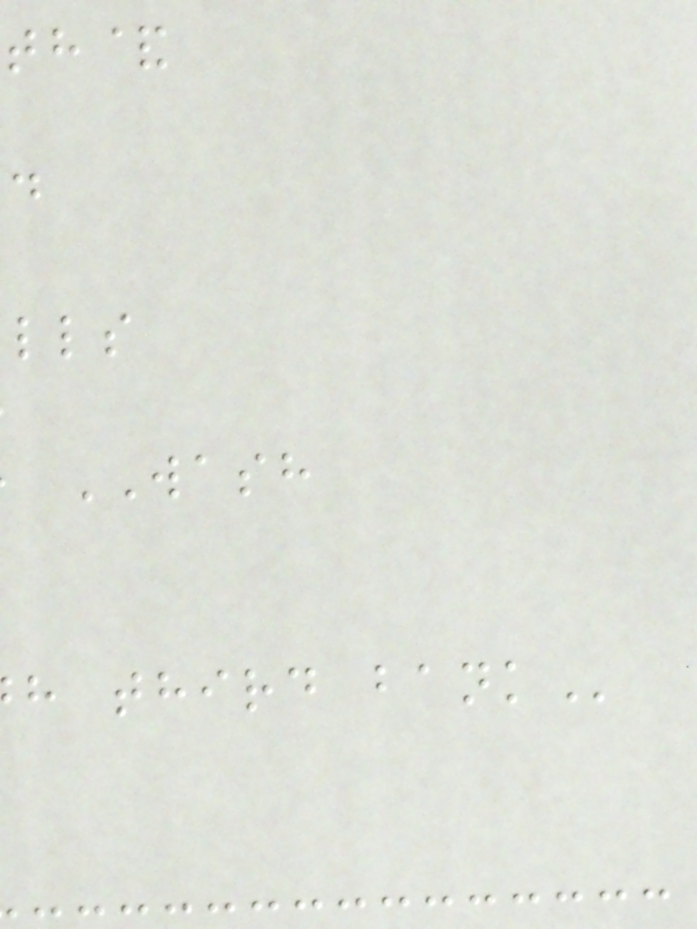th&
WASH
h third
